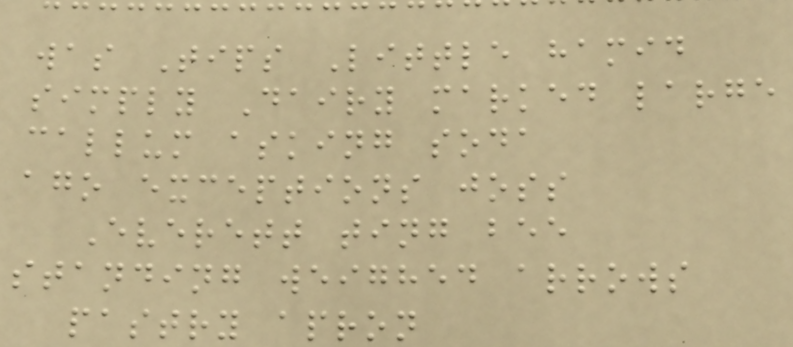was Tips Little hamid
simply Dairy marked large
callum asking soda
ago exceptions joss
Everett ting bee
standing weighed arrows
pastry apron
